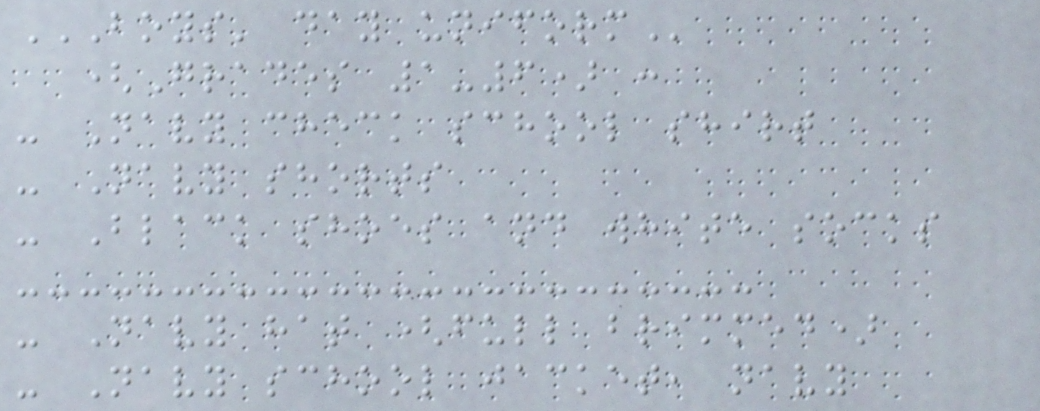BOYS' DAY UNIFORM
(Grades 1-6) :
- Navy check school shirt
- Navy shorts
- Black shoes and white socks
- Navy hat (full brimmed)
- Navy school jacket, navy
